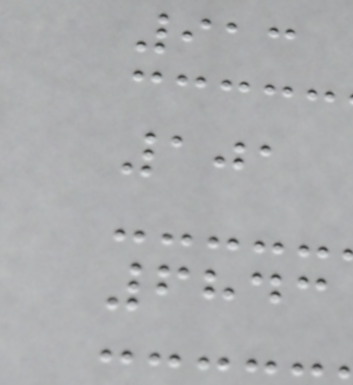913
101
6843
